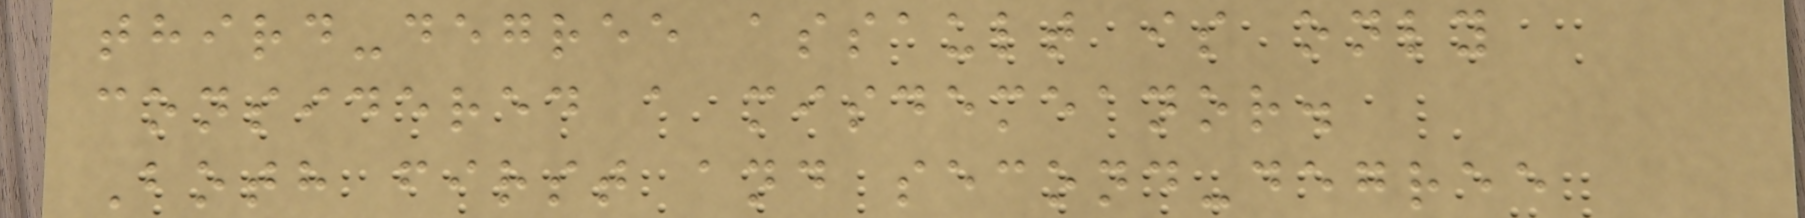third-degree assault is only
considered a misdemeanor.
Both first and second-degree
